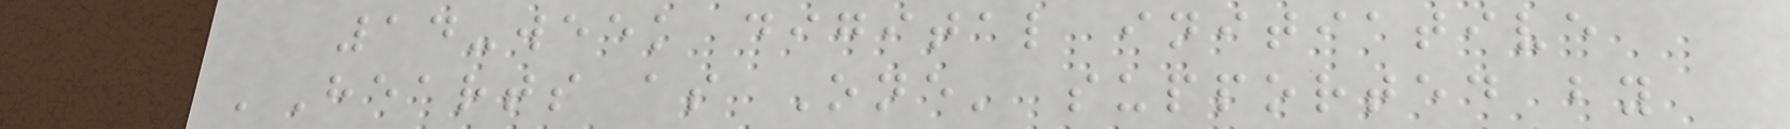14-week digital initiative
'Hearts as One' supported by
